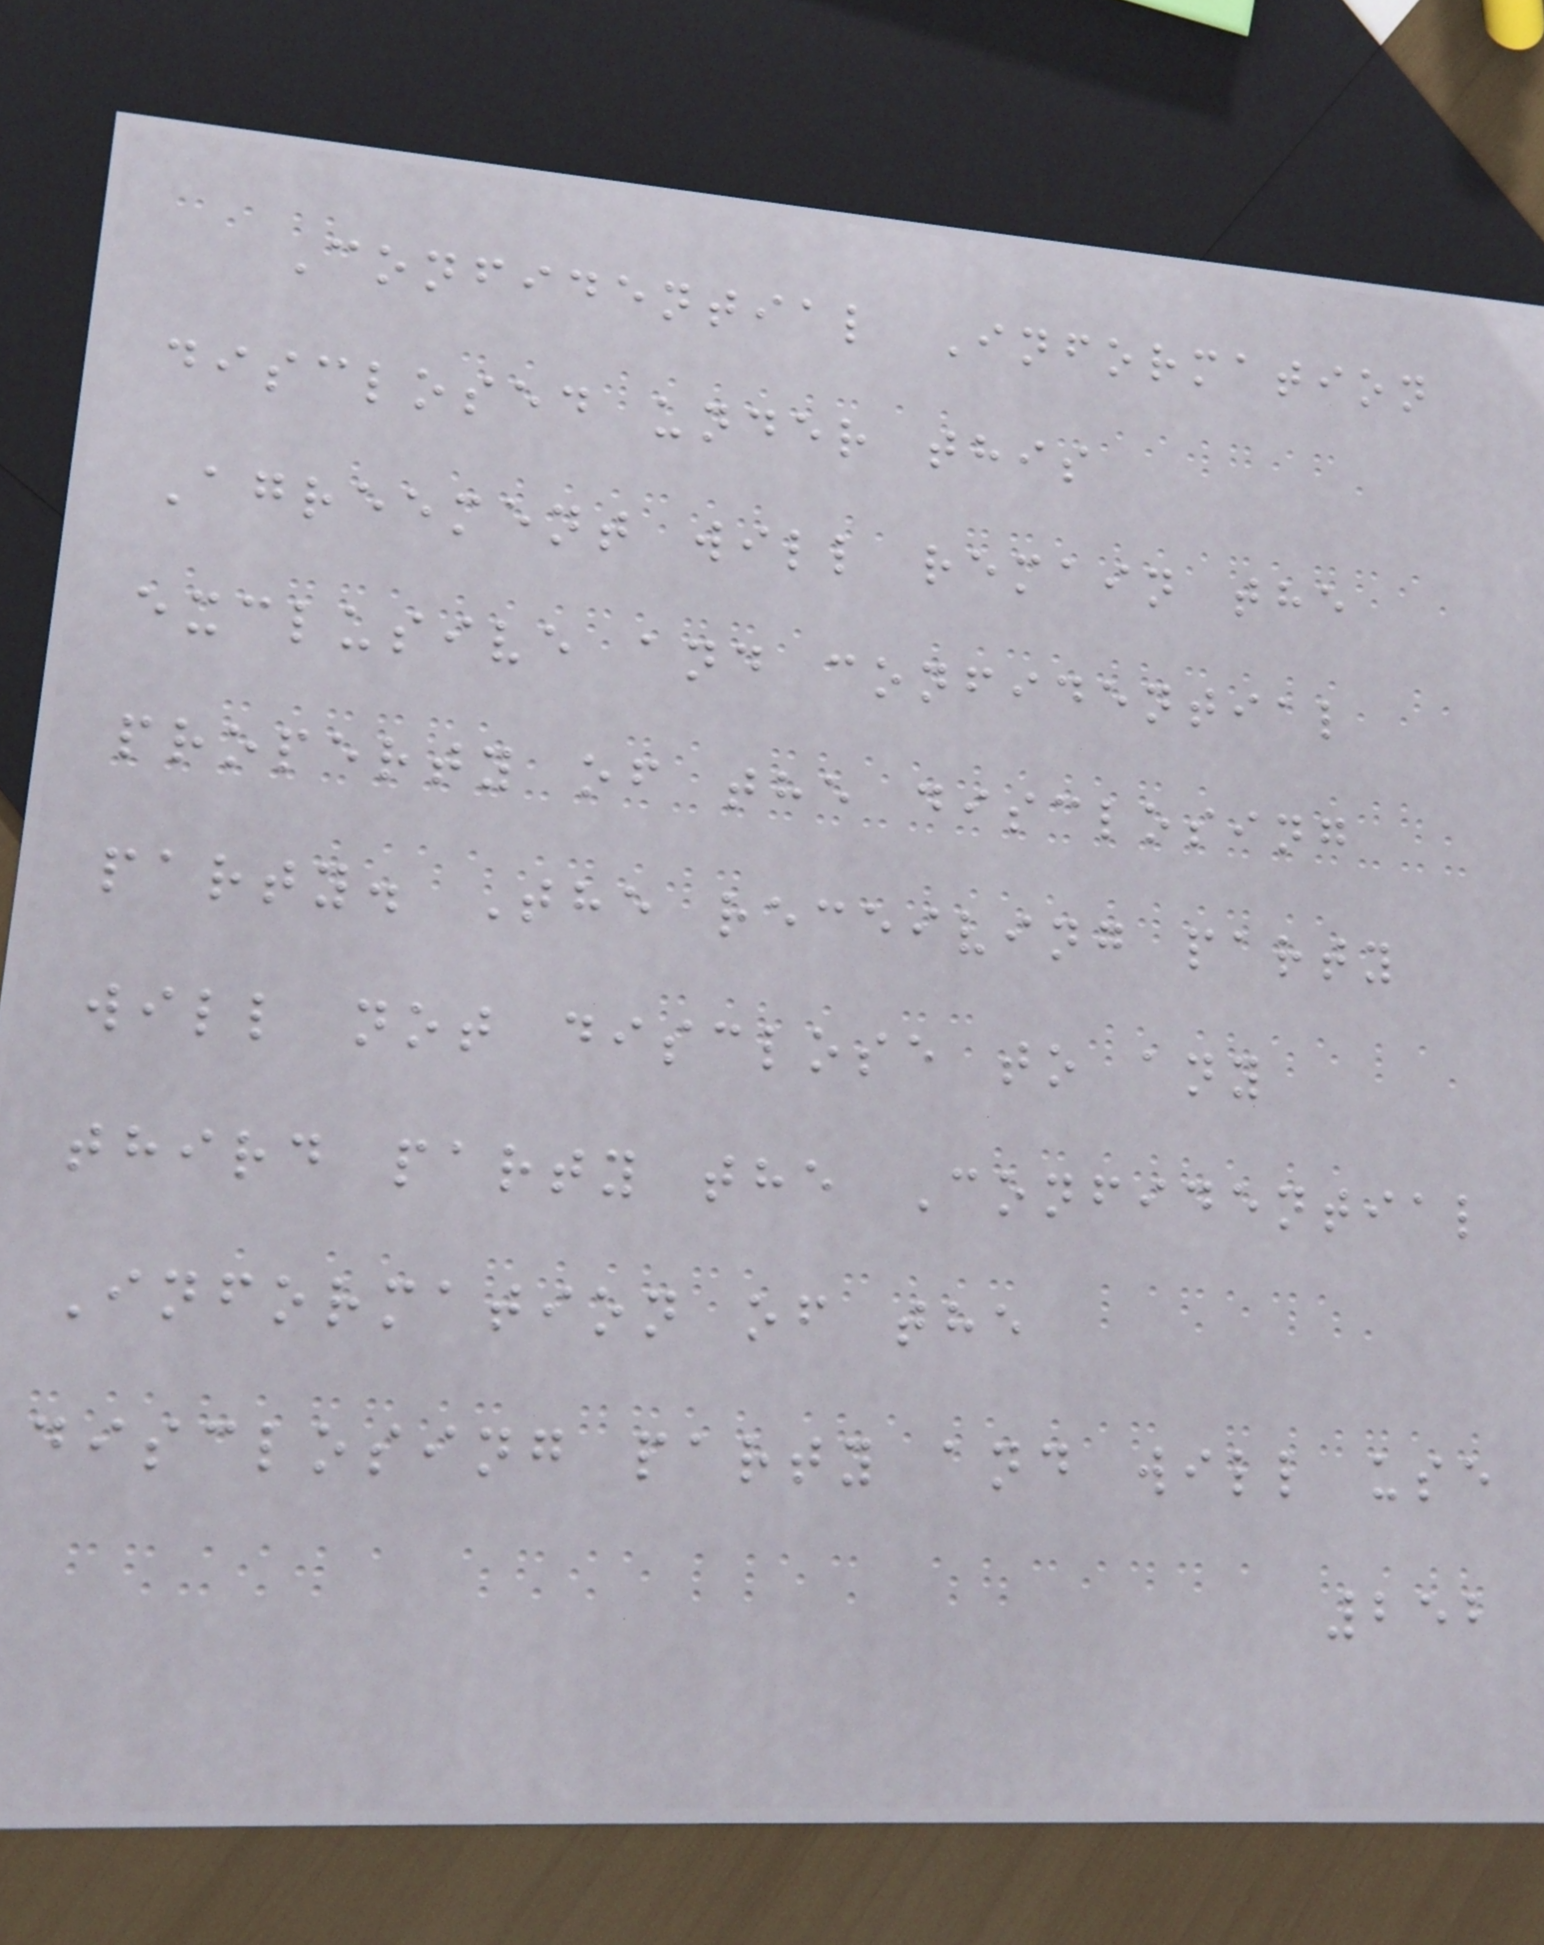Confidential Information
disclosed under this
Agreement will remain the
exclusive and confidential
property of the disclosing
party. The receiving party
will not disclose to any
third party the Confidential
Information of the
disclosing party and will use
252
